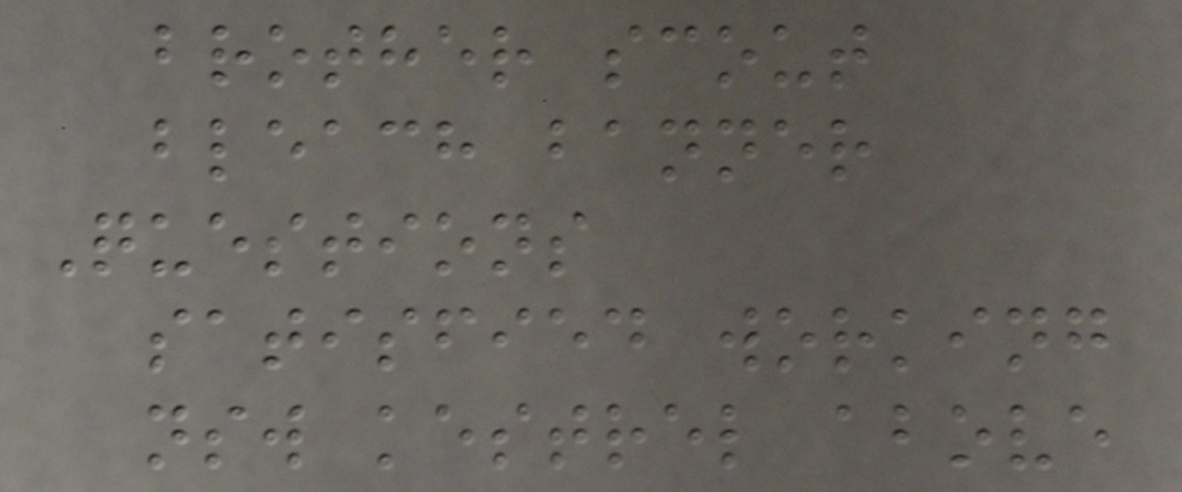brother scout
bleach banner
Questions
satisfied working
nsw kestrel above
